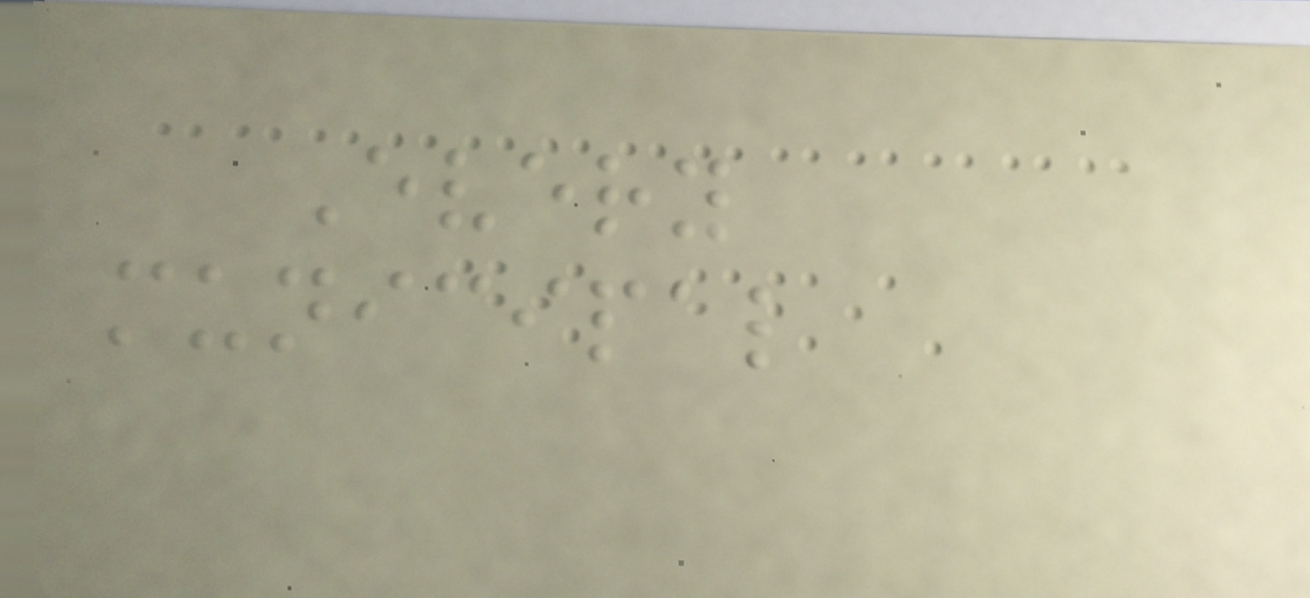Every
municipal
